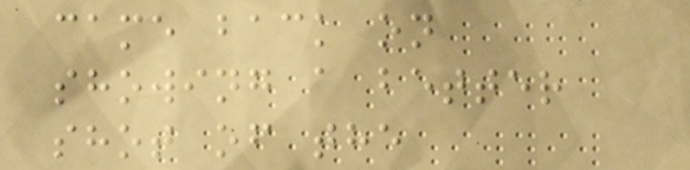came back on
showing a better
shot of the
